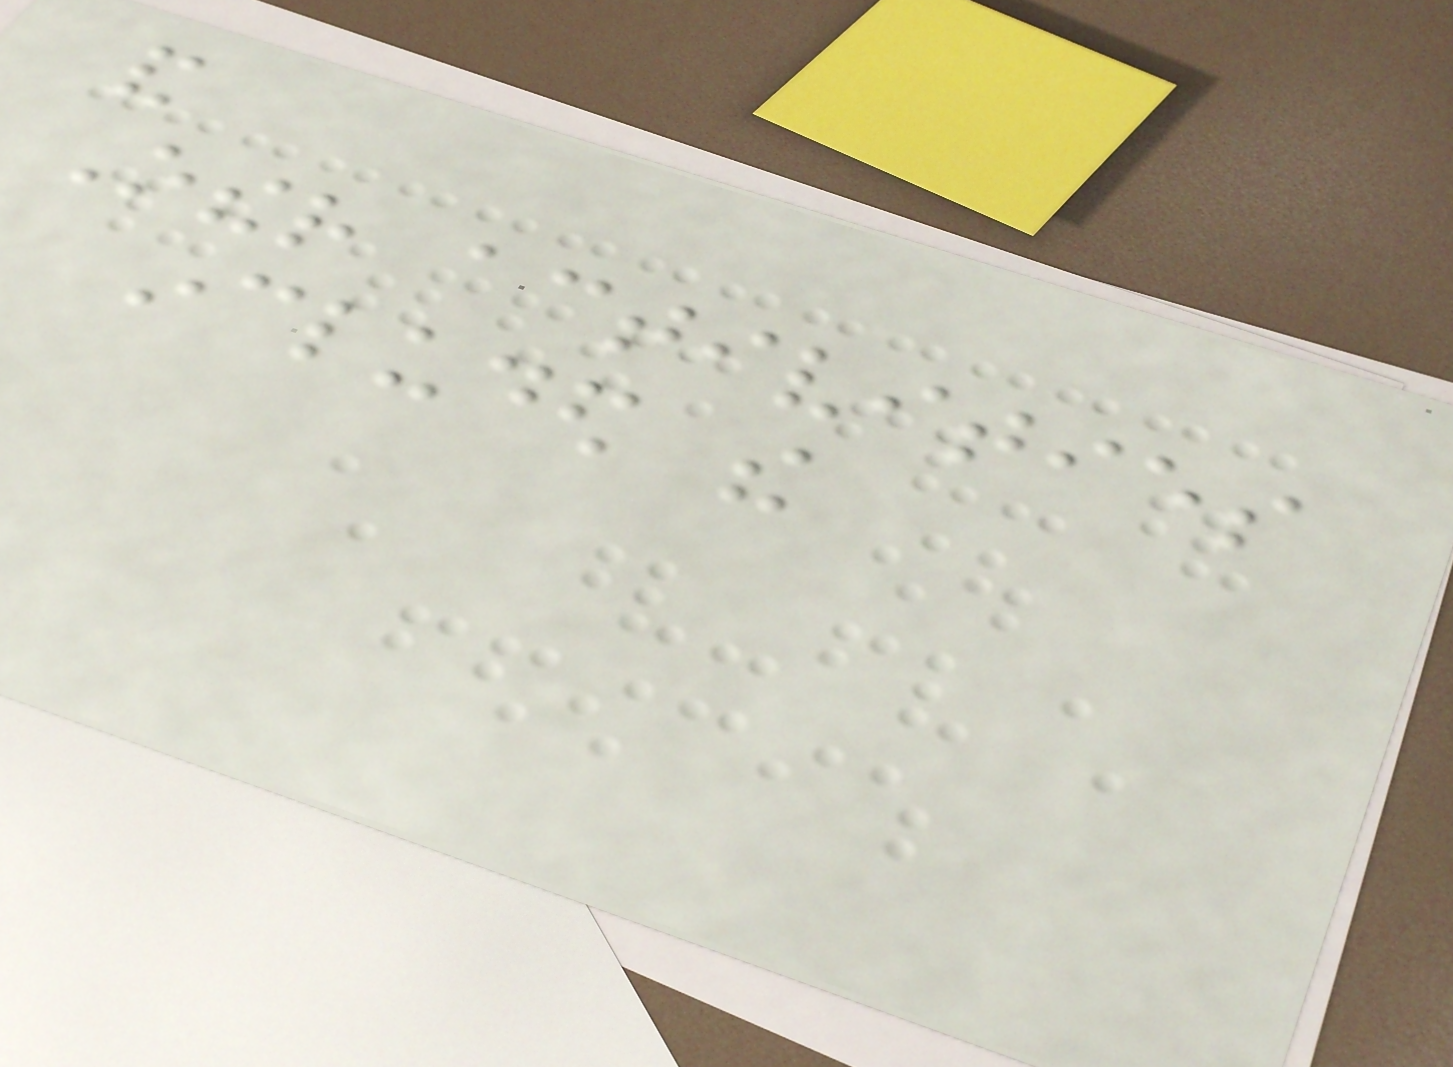and
Other activities
included the
